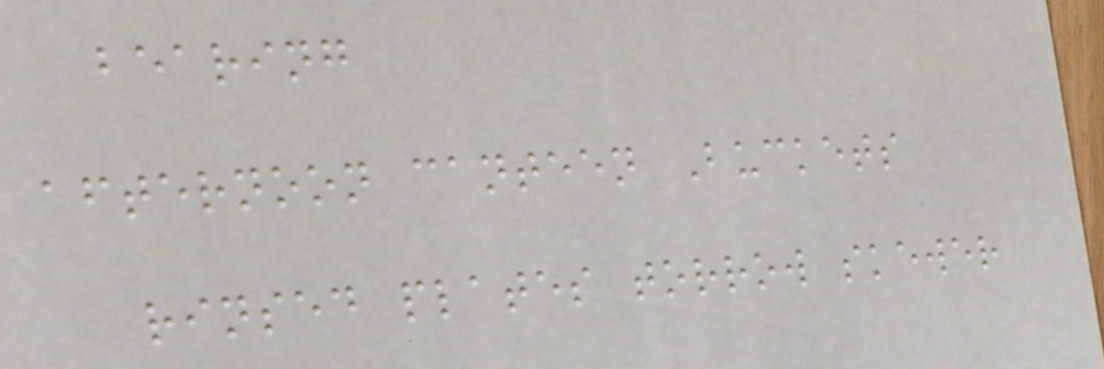bearing
afternoon canteen Buckets
rinsed plates torrow skewer
